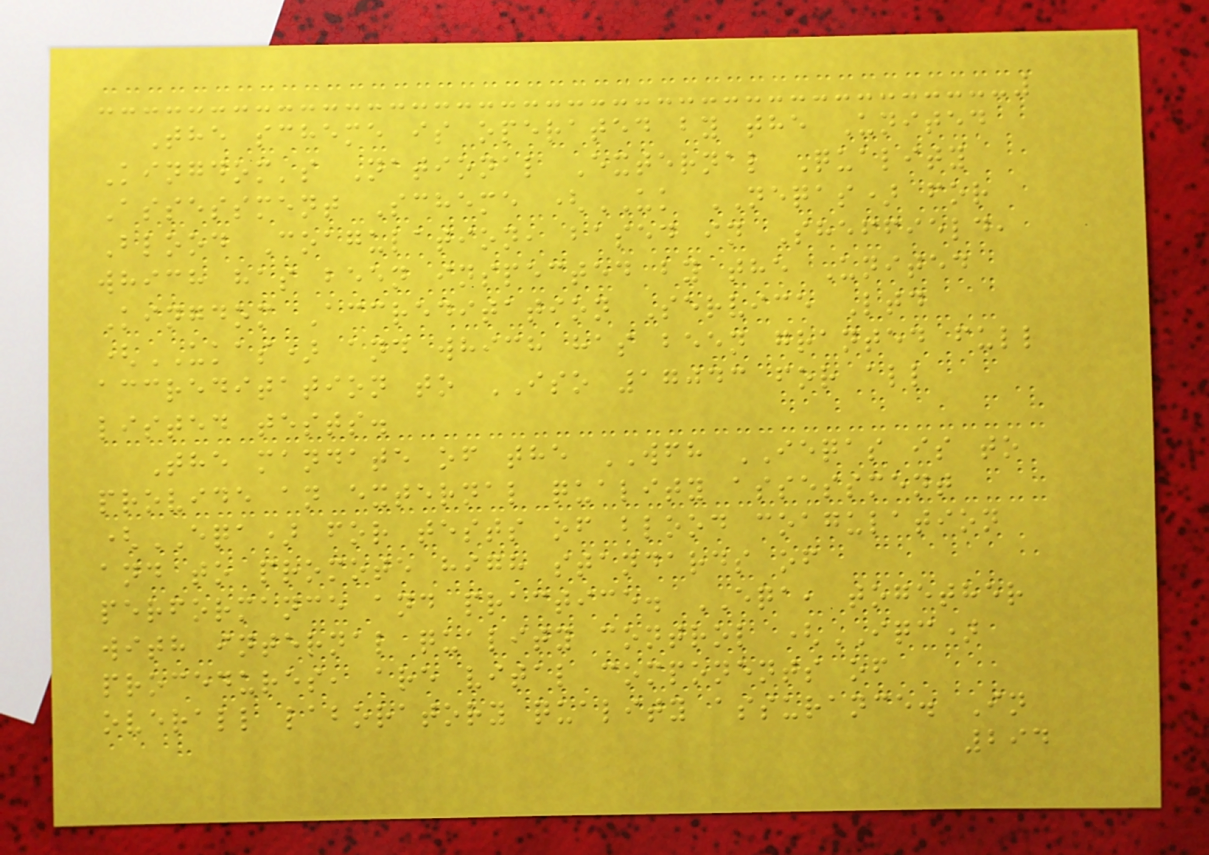The scheme is operated by the United
Kingdom's National External Quality
Assessment Scheme (UK NEQAS) for
Blood Coagulation, based in Sheffield,
which has been inspected by the United
Kingdom Accreditation Service Ltd
(UKAS) and which has been granted full
accreditation to ISO 17043 for all
listed tests.
The mandate of the WFH IEQAS is to
provide an external quality assessment
(EQA) for tests of blood coagulation
and to promote high standards of
performance and practice. EQA, together
with internal quality control (IQC)
procedures, are vital components of
overall laboratory quality assurance. In
294
